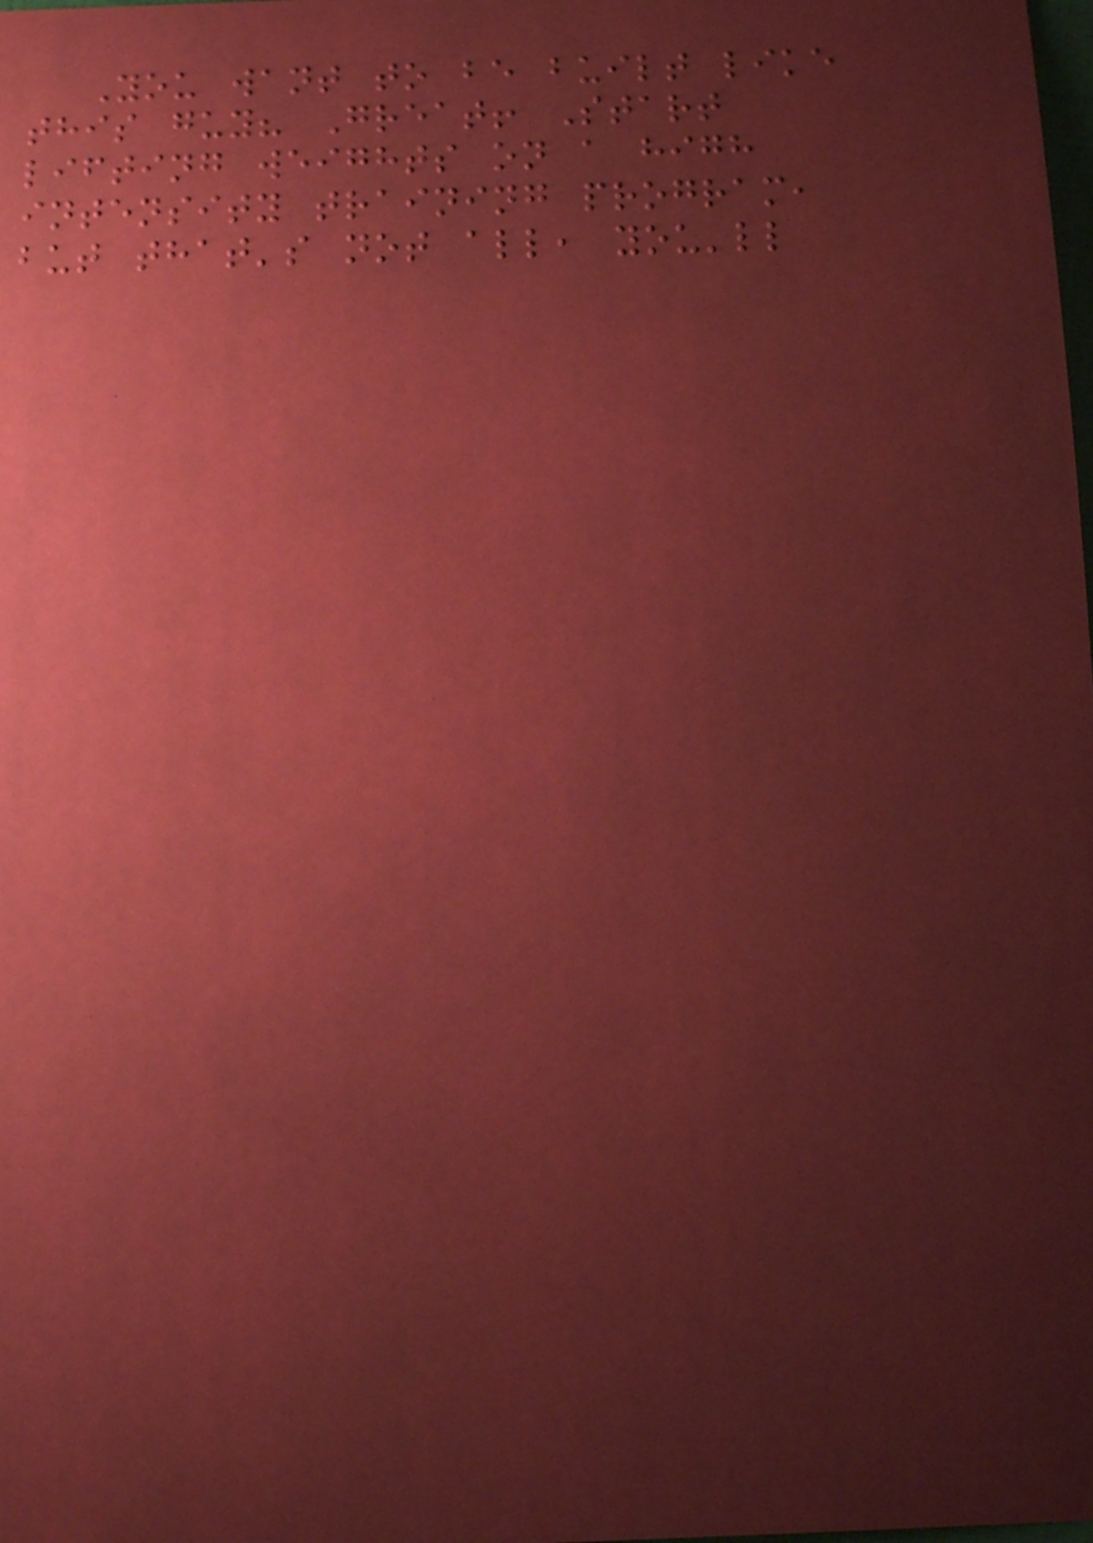You want to be built like
this guy? Great! Start
lifting weights on a high
intensity training program,
but that's not all, you'll
